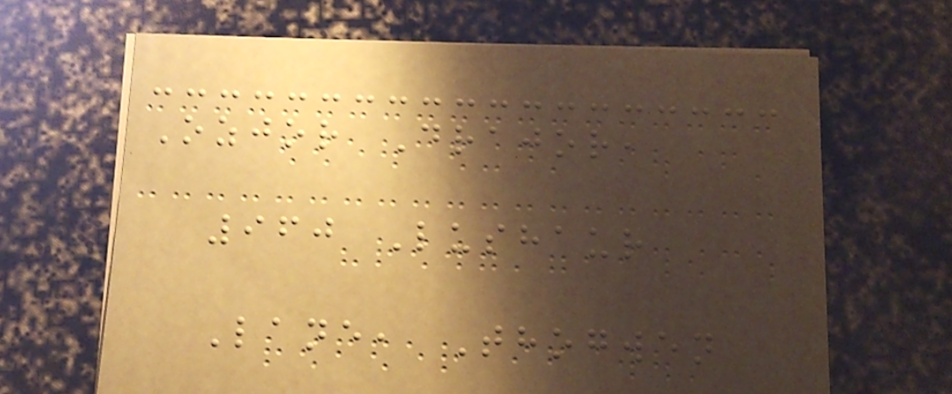Ozjor Drajor,
960 Lushaur
Lane, Thogwen
